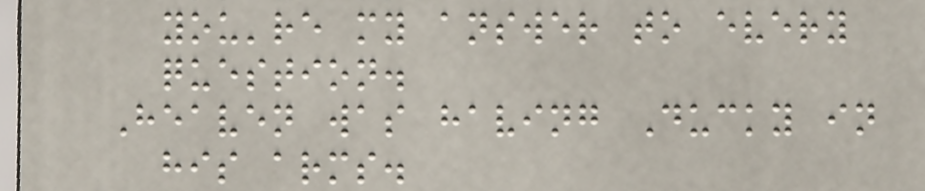you're my answer to every
question.
Heaven was having Ducky in
his arms.
